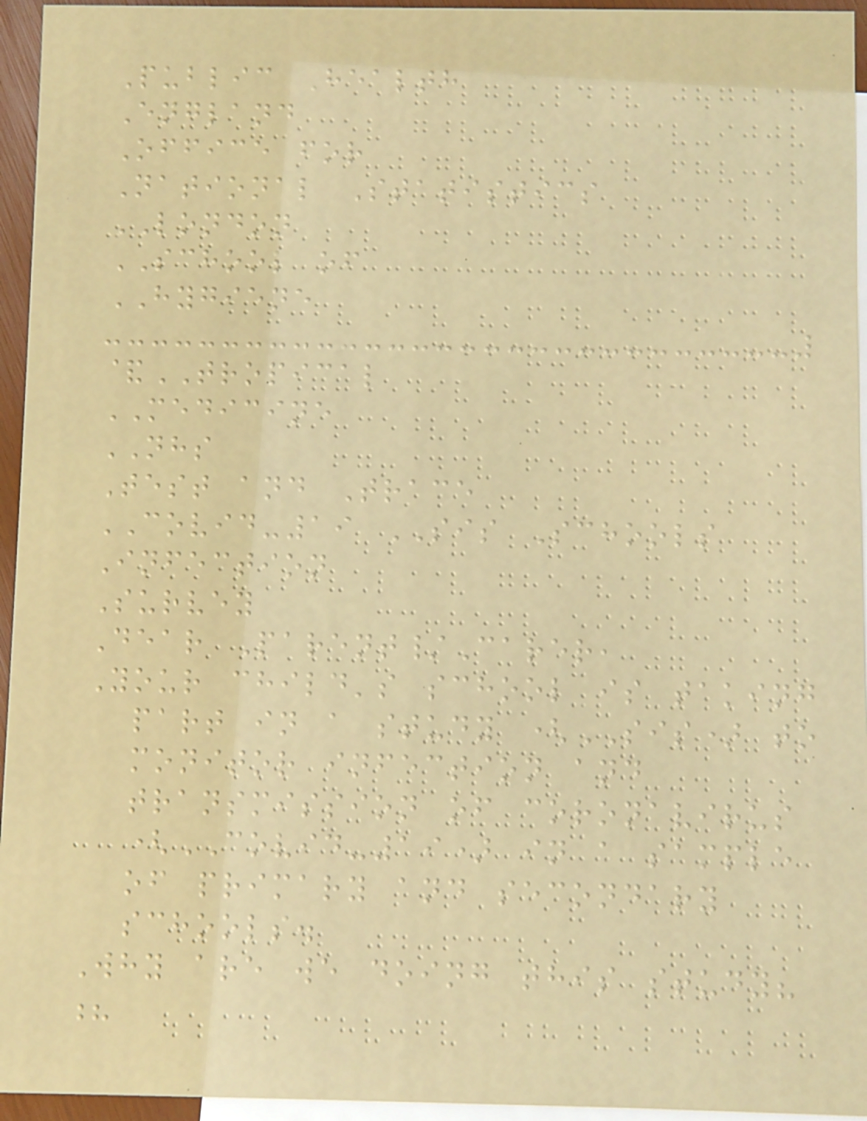Public Health
England
Office for
National Statistics
LONDON
SCHOOL of
HYGIENE
&TROPICAL
MEDICINE
NHS
Test and Trace
COVID-19 SIS Schools
Infection
Survey
Dear Parent/Carer,
Your child's school is taking
part in a study (SIS) to
monitor infection and
transmission of coronavirus
(COVID-19) in a sample
of primary and secondary
schools.
Why are we doing this study?
?
